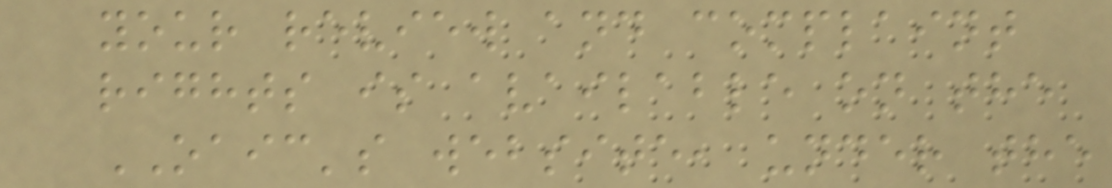your review and complaint
rights is available on the
OAIC's website, under the
